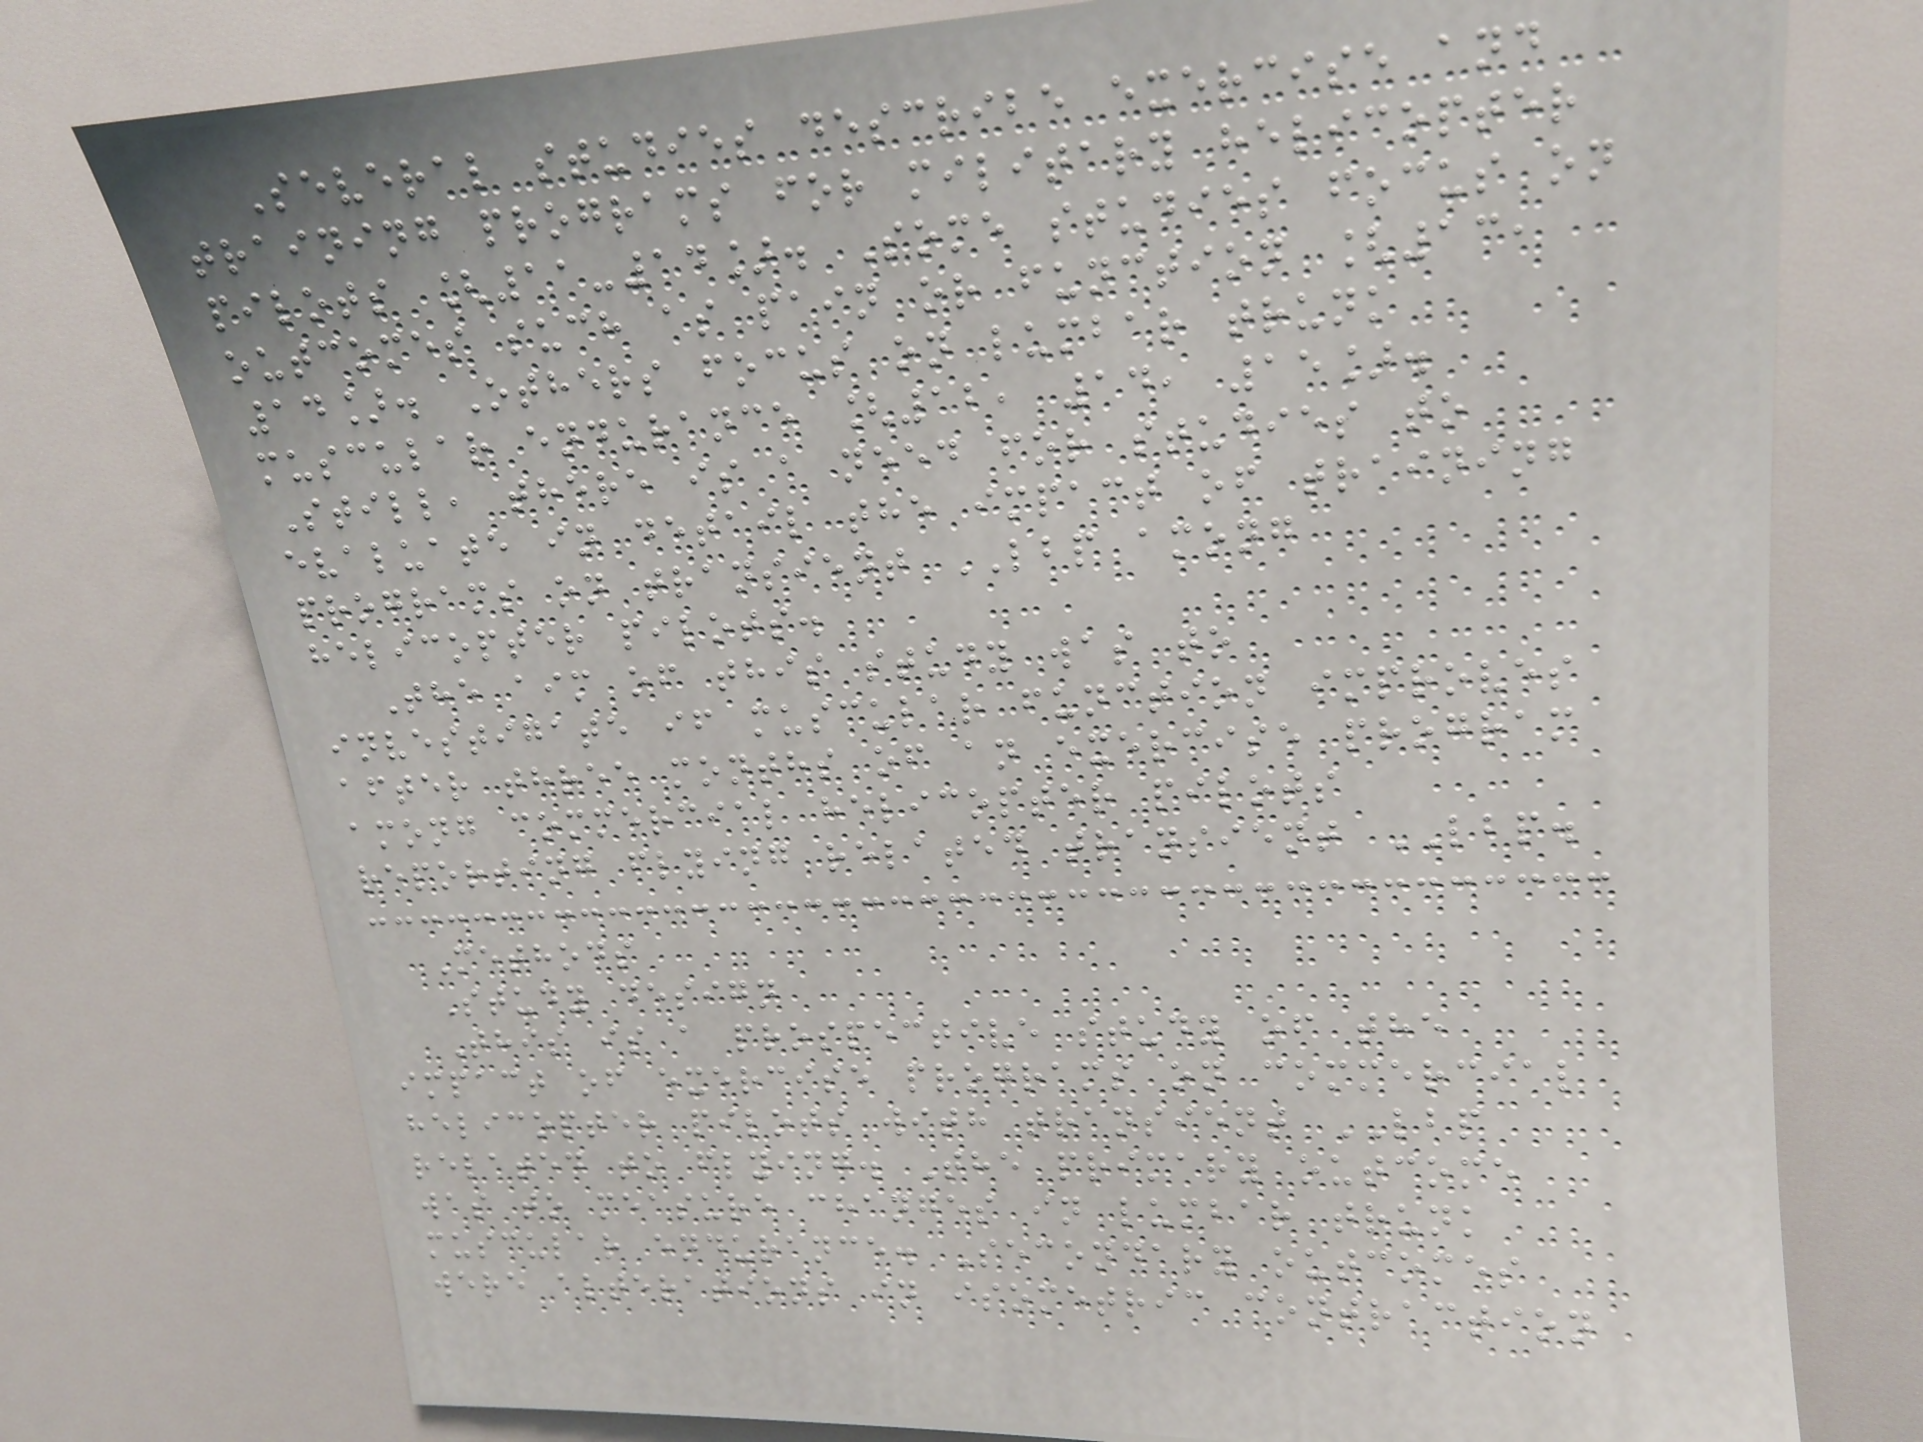Several studies describe exercise and
training programs for military helicopter
pilots [11-14]. Some studies focus on
outcomes such as pain or function [13,
14]. Others focus on lumbar trunk
muscular endurance [12, 14, 15].
Still, there is a need for studies to
evaluate in detail the impact of training
programs on transient LBP among
helicopter pilots.
The aim of this study was to
investigate if muscular function improves
after three months of an exercise program
among commercial helicopter pilots
reporting flying related transient LBP.
Methods
Study design
This is a prospective study of the
impact of exercise programs on commercial
helicopter pilots with transient LBP
related to flying. The primary outcome
was to measure changes in lumbar trunk
muscular endurance. Secondary outcomes
were alterations in isometric contraction
